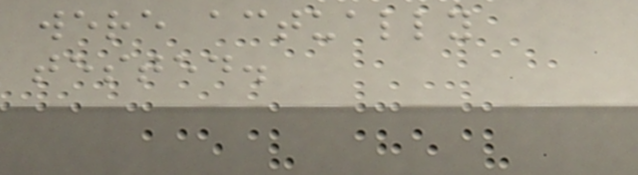were actually
tested.
